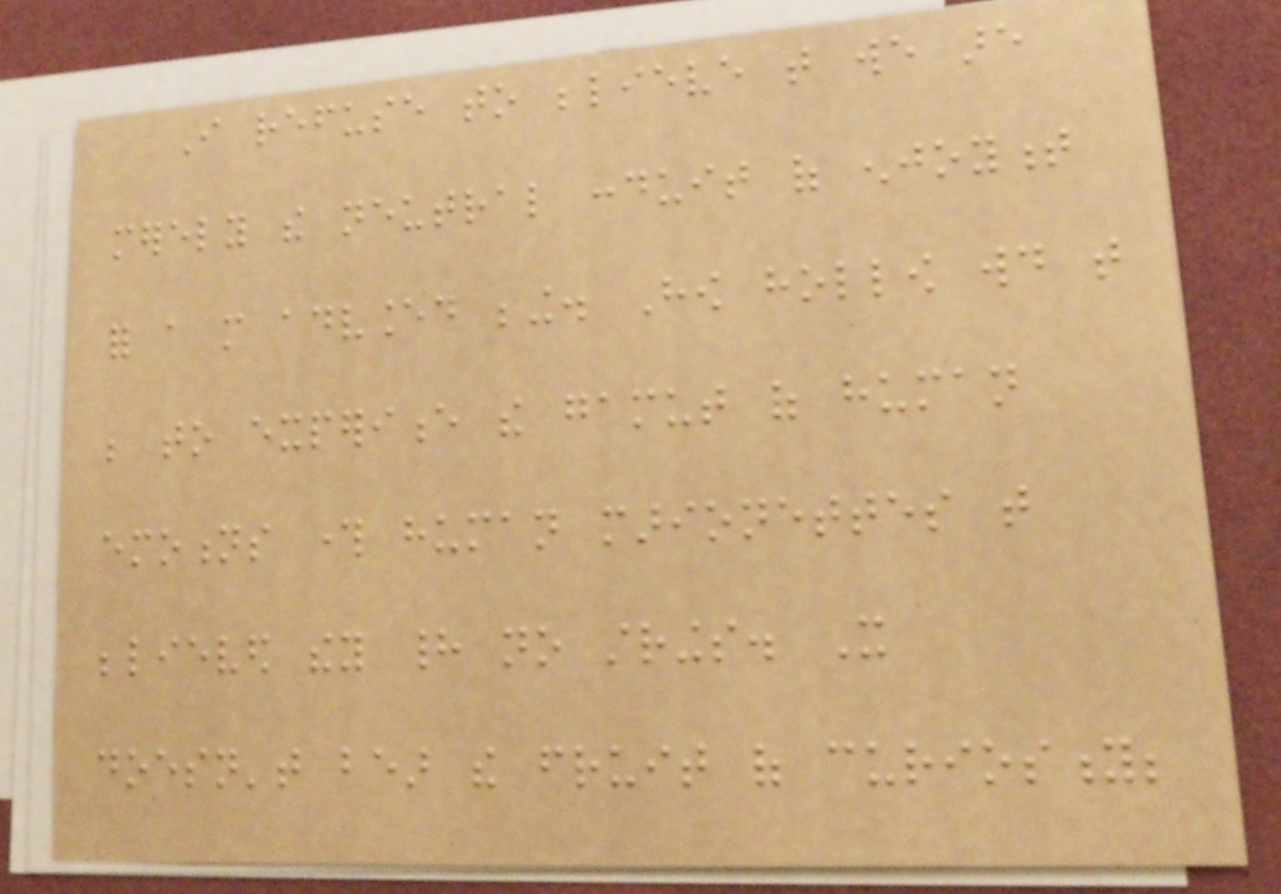I refuse to believe that we are
merely the neutral conduit of enjoyment
for a more advanced being. How hollow would that
be to experience the gamut of human
emotions through human marionettes that
believed they had no strings. It
doesn't bear the fruit of curiosity;
